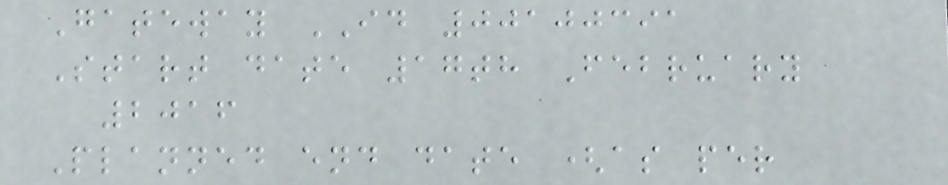Gateway ID 00100391
Start date 17th February
2016
Planned end date (as per
